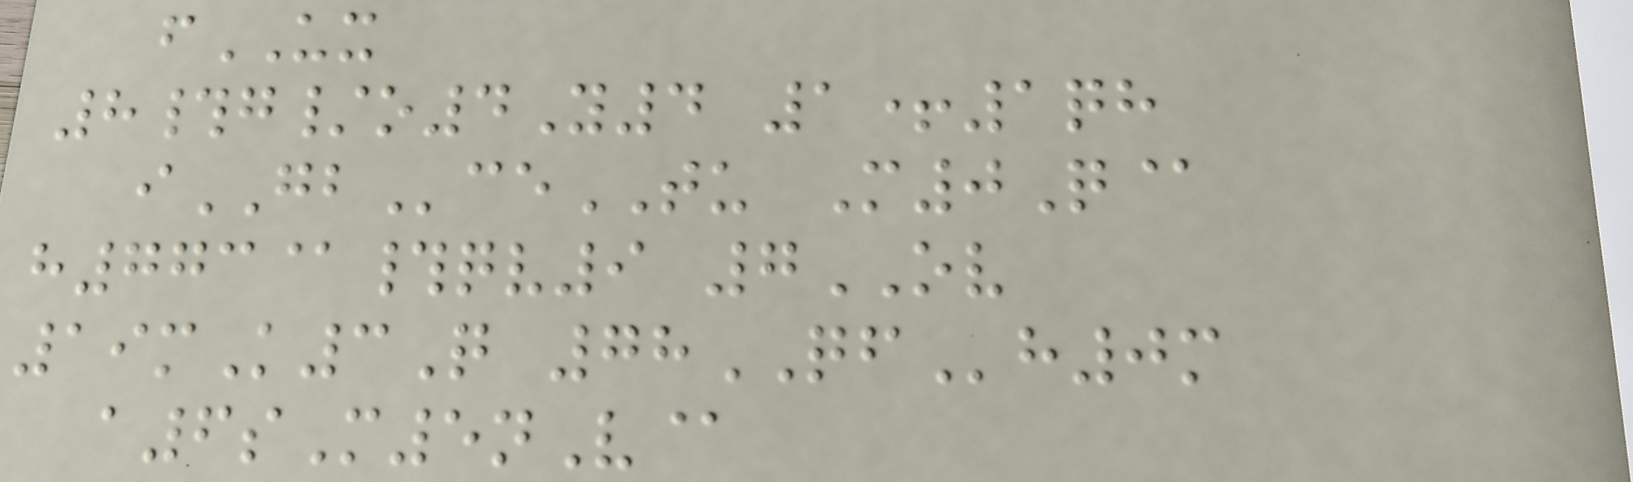fUX
8#g/o4Y4 1+1qh
iGBceTU M0Q@
h773@#qv9 7OV
19mK3Q 78QFh0m
a6sM5nV@
